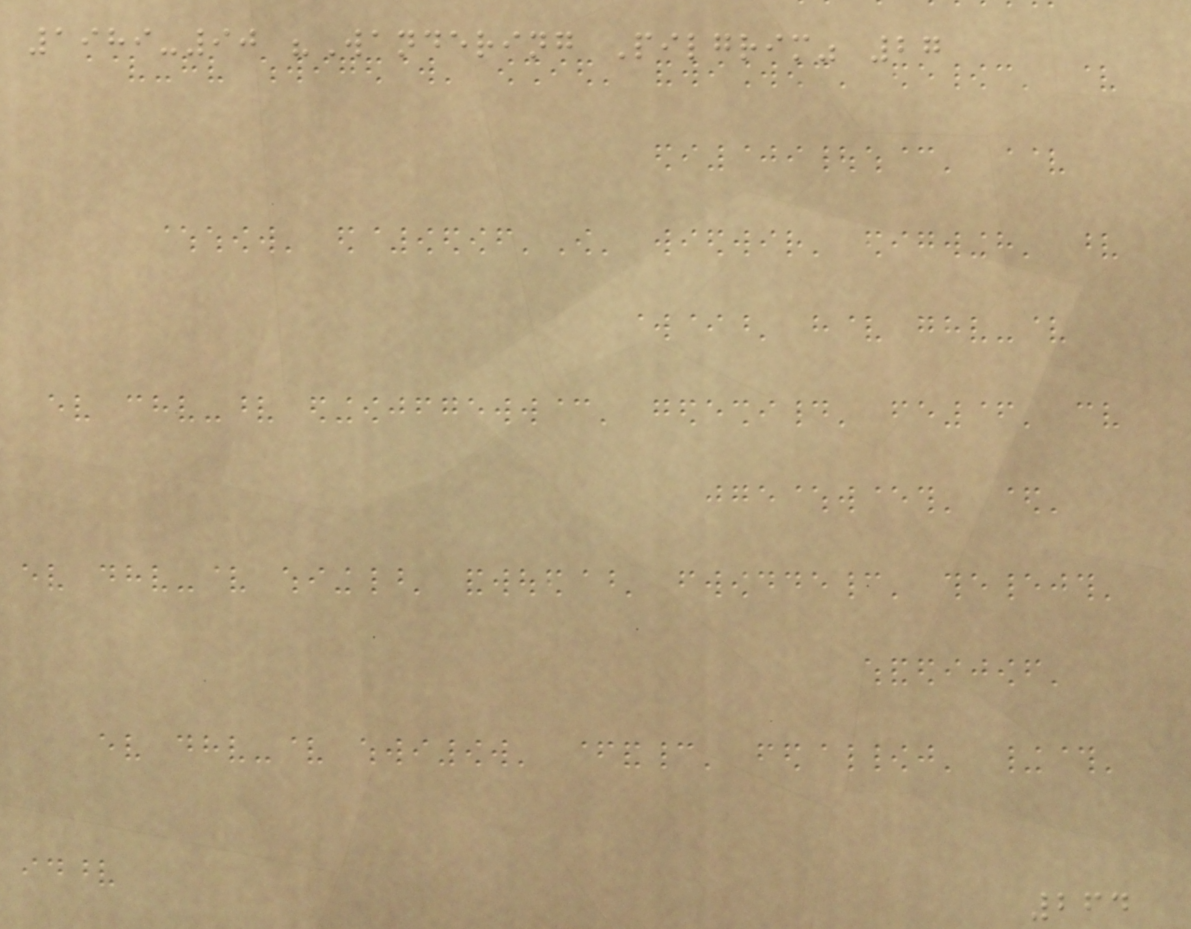1989-90 "Wandering Pilgrim" 27
264
